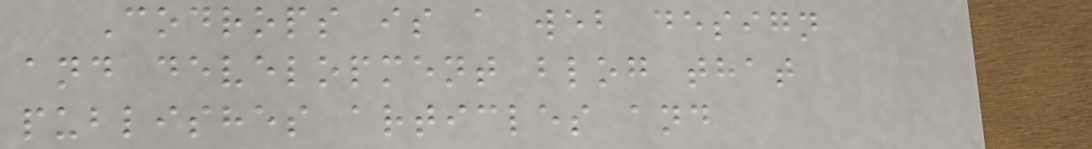Codrops is a web design
and development blog that
publishes articles and
